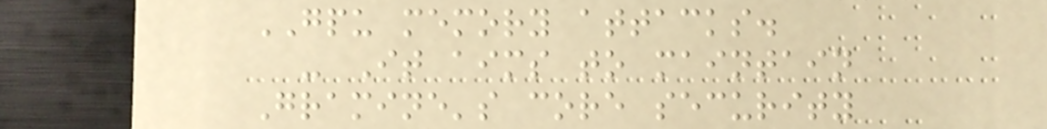GPU memory attacks.
- It aims to maintain
Gramine's core security
